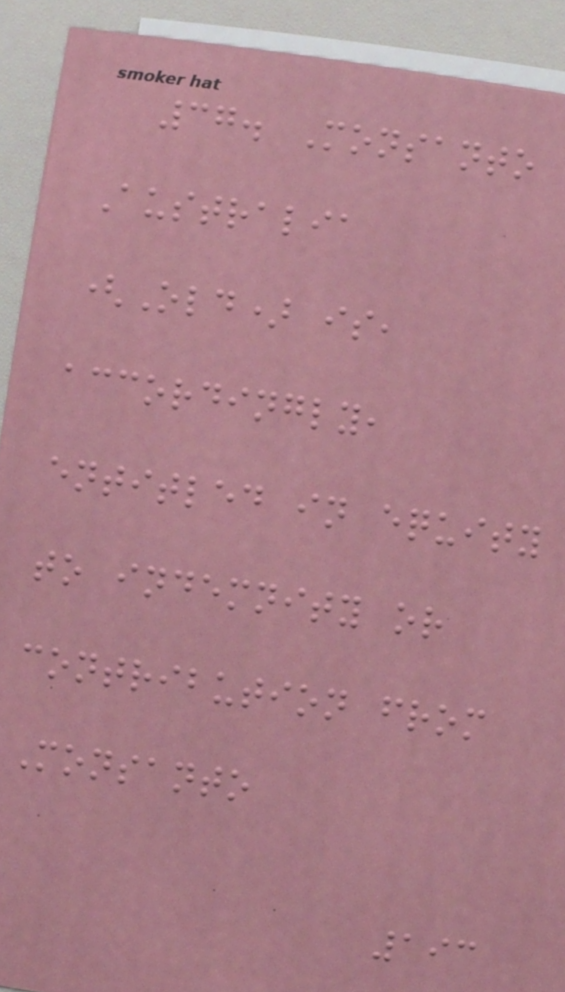37. Monsanto
Australia
(Old) is,
accordingly,
entitled in equity
to indemnity or
contribution from
Monsanto
193
